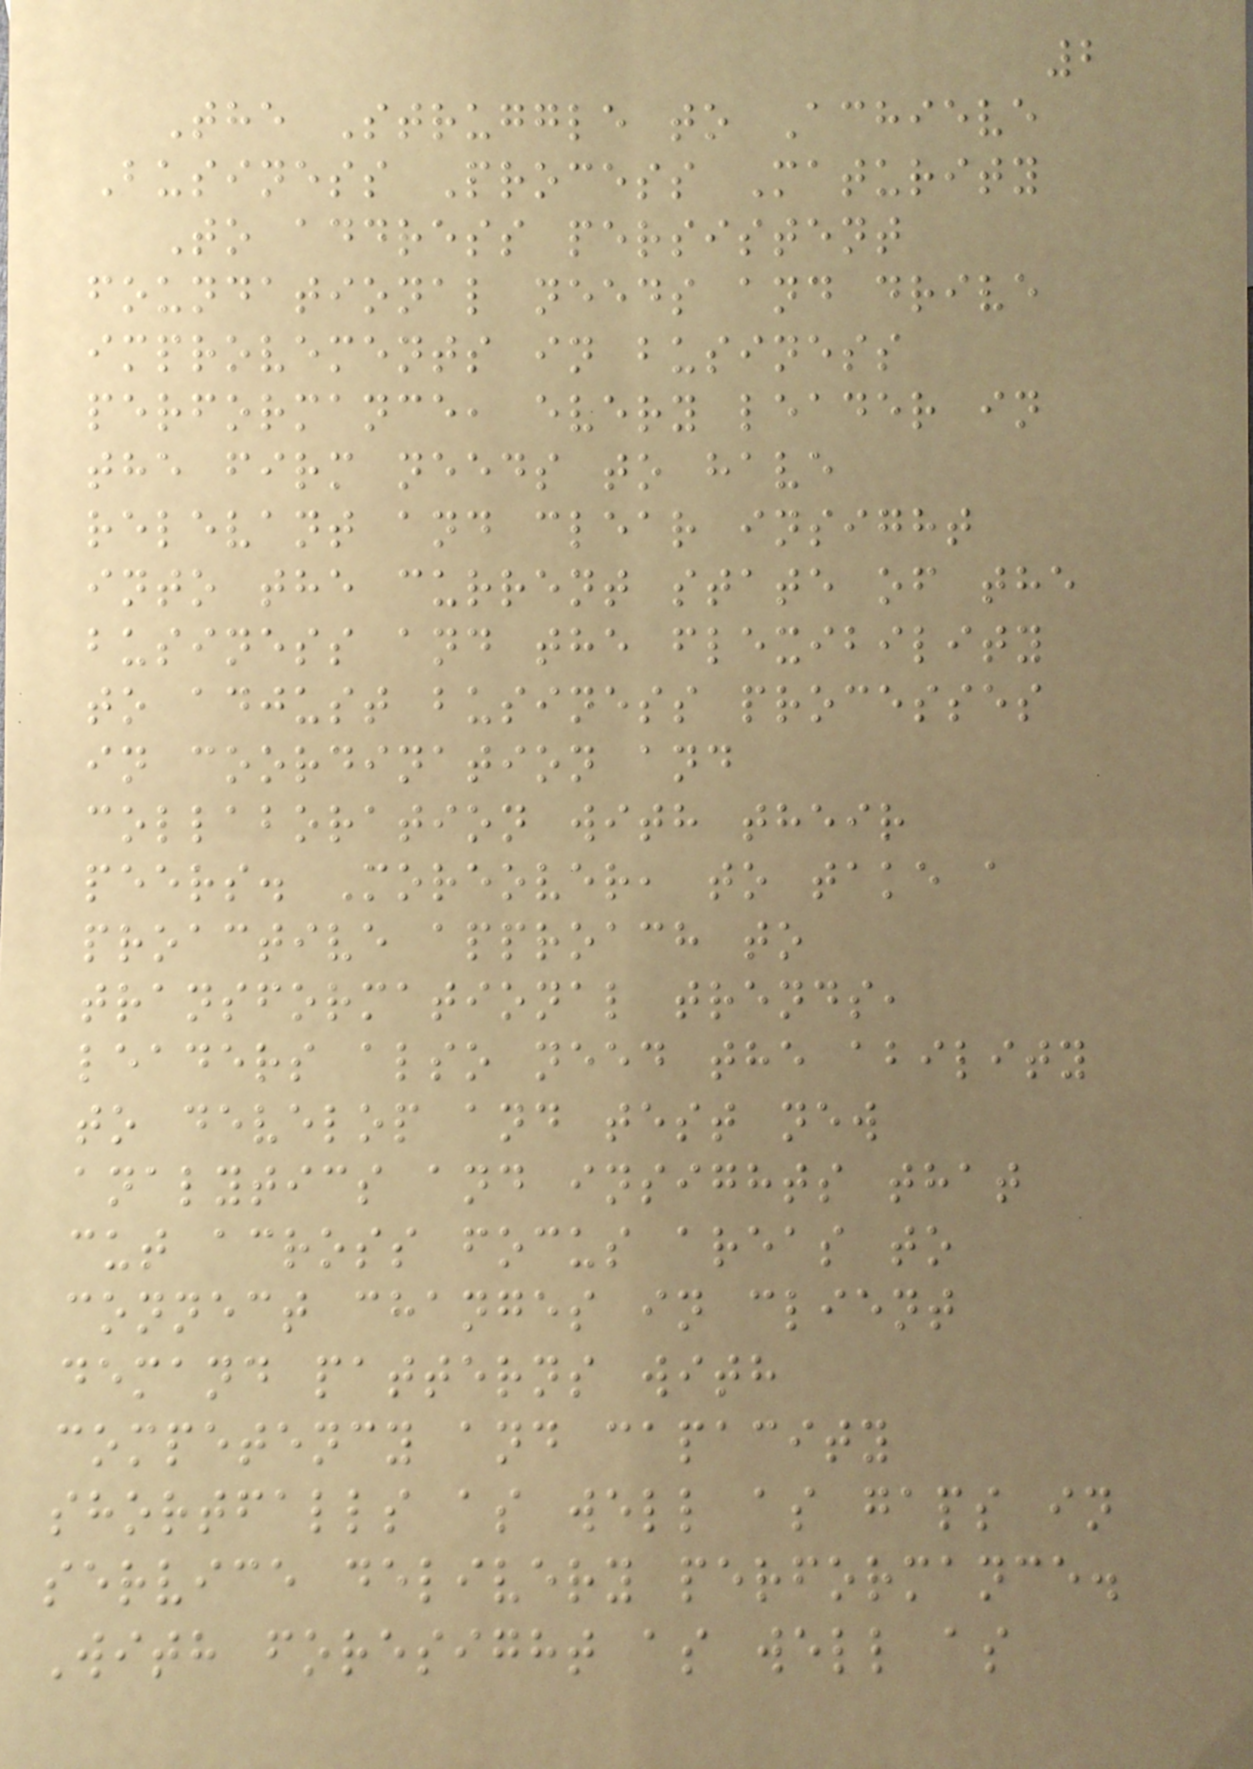2
The Struggle to Achieve
Business Process Maturity
To address persistent
foundational needs and drive
improvements in business
performance, every leader in
the firm needs to have
relevant and clear insight
into the current state of the
business and the flexibility
to adjust business processes
in coordination and
collaboration with their
peers. Moreover, to take a
proactive approach to
transformational trends,
leaders also need the ability
to develop and test new
analytics and insights that
cut across focus areas to
connect changes in client
demand patterns with
competency and capacity
shortfalls as well as gaps in
service delivery performance.
With foresight as well as
